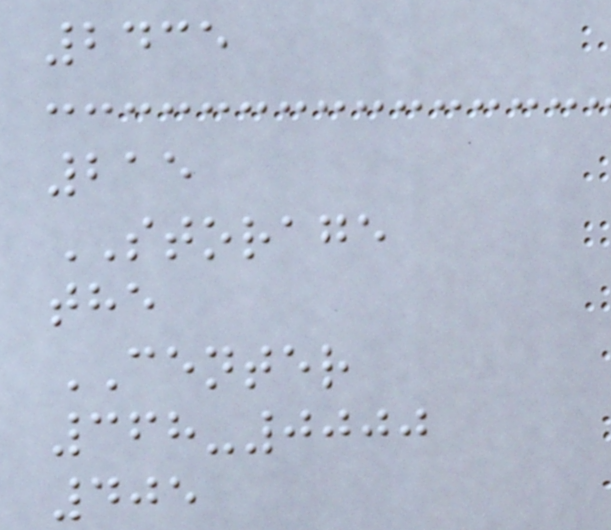2435
215
STORAGE
the
CENTER
368-0000
405
